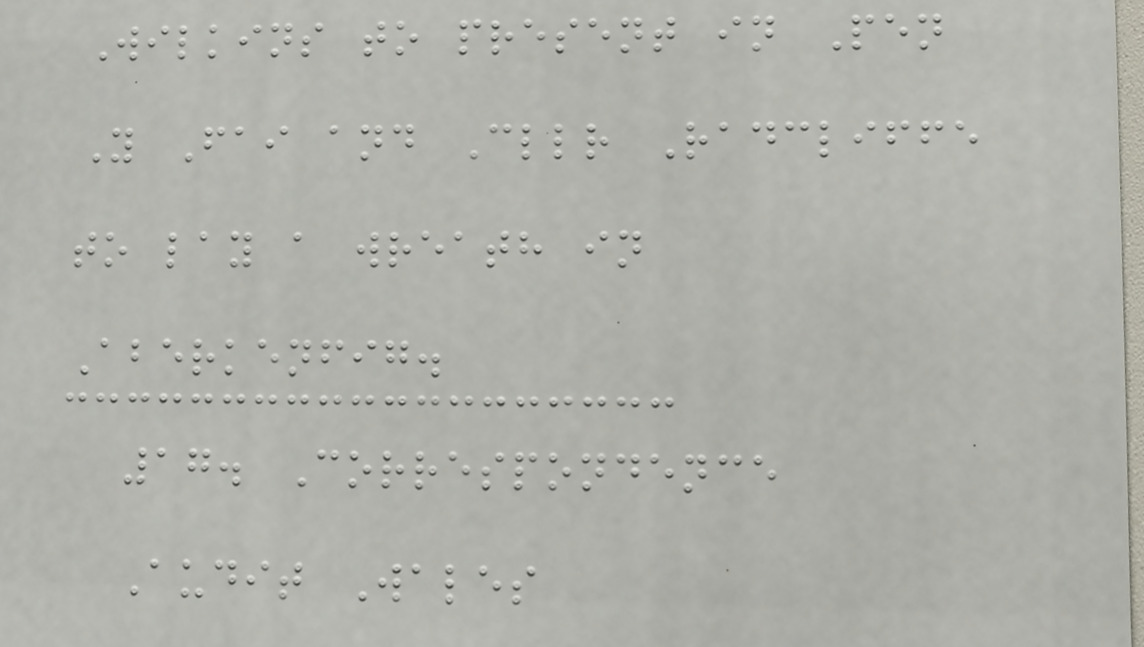Wilkins to present in Pen
Y Fai and Cllr Radcliffe
to lay a wreath in
Aberkenfig.
17. Correspondence
Audit Wales
